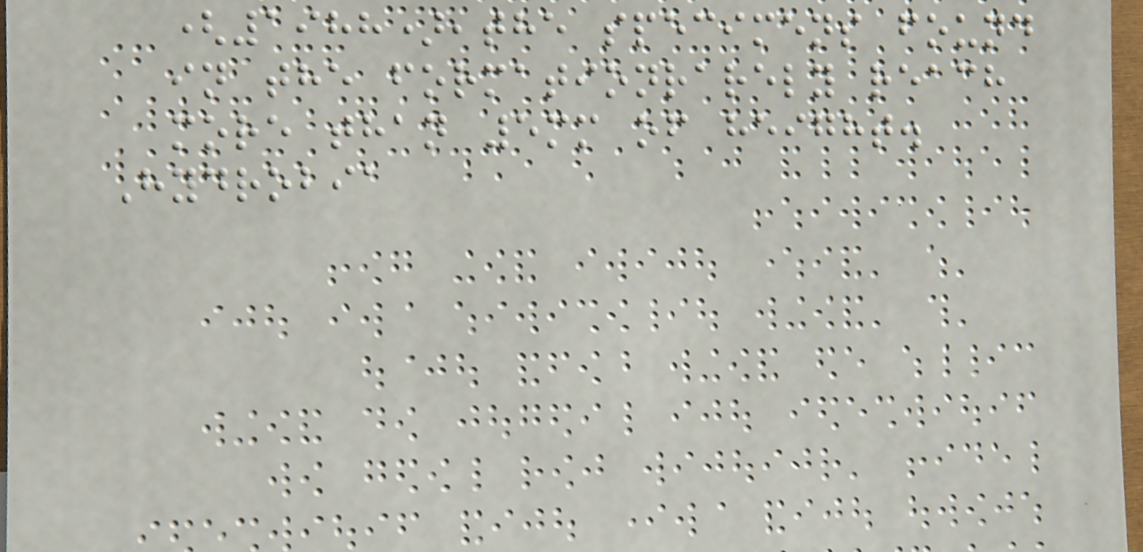(1988),the specimens found
in the formationrarely reach
more than 5mm of height.
Hydrobia
